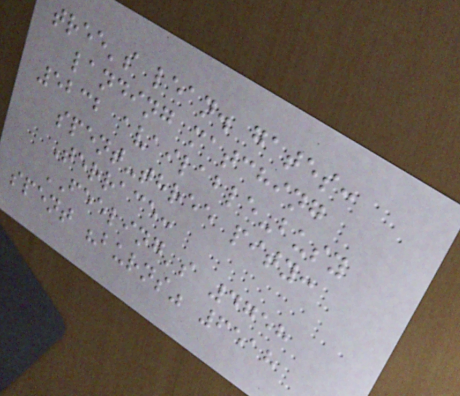tree's lean. gates:
landing matching
5232 available-busy
spent-three pity:
Terrace:
FEELING's 4758
spent "burns" 6518
